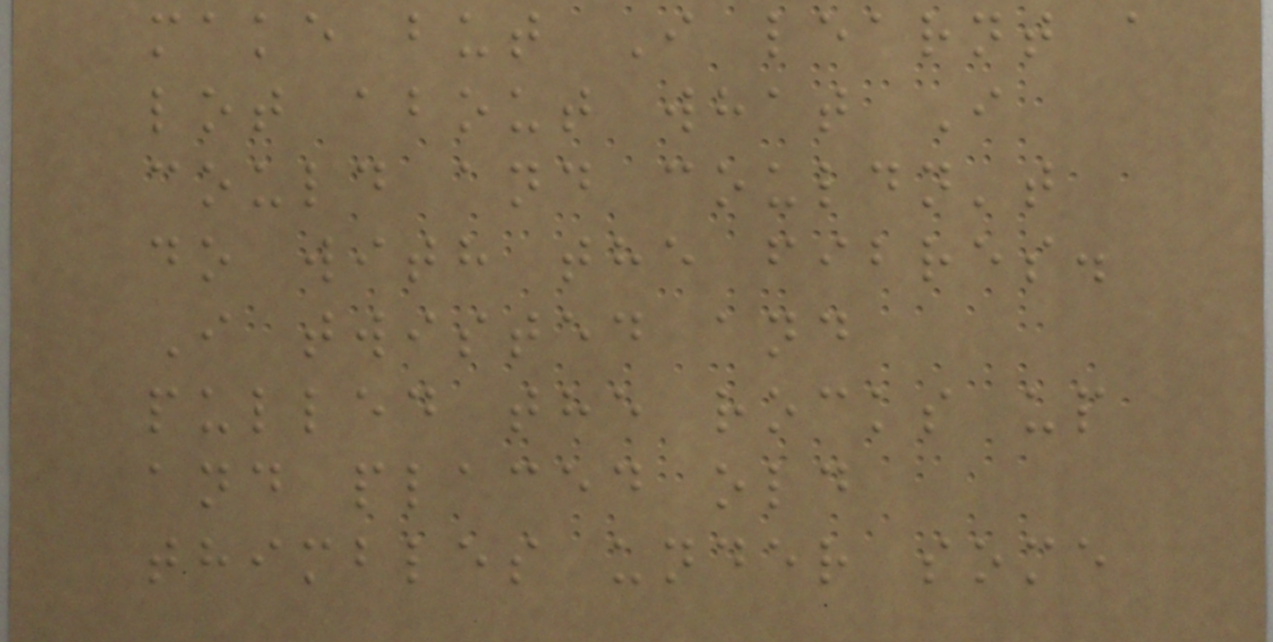make but I learnt a
lot about what I
could and couldn't
do with the fibres.
I twisted and
pulled the rocks up
and placed old
thimbles under some
